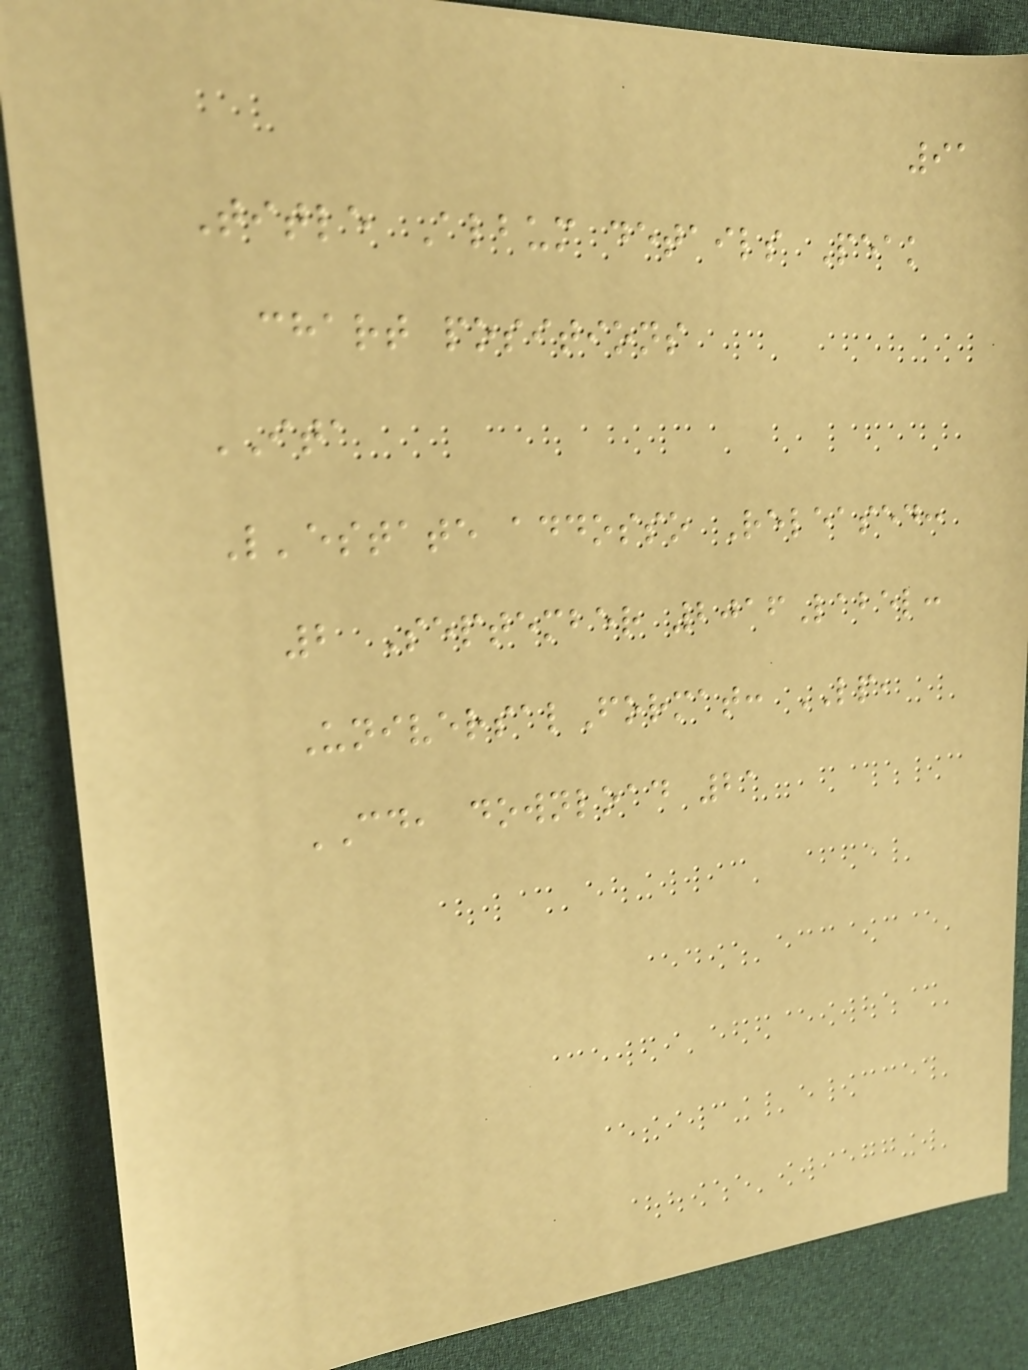91
Title Album details Peak
chart positions
ITA
L'estate addosso Released:
2 September 2016Label:
UniversalFormat: LP,
CD, download 21
